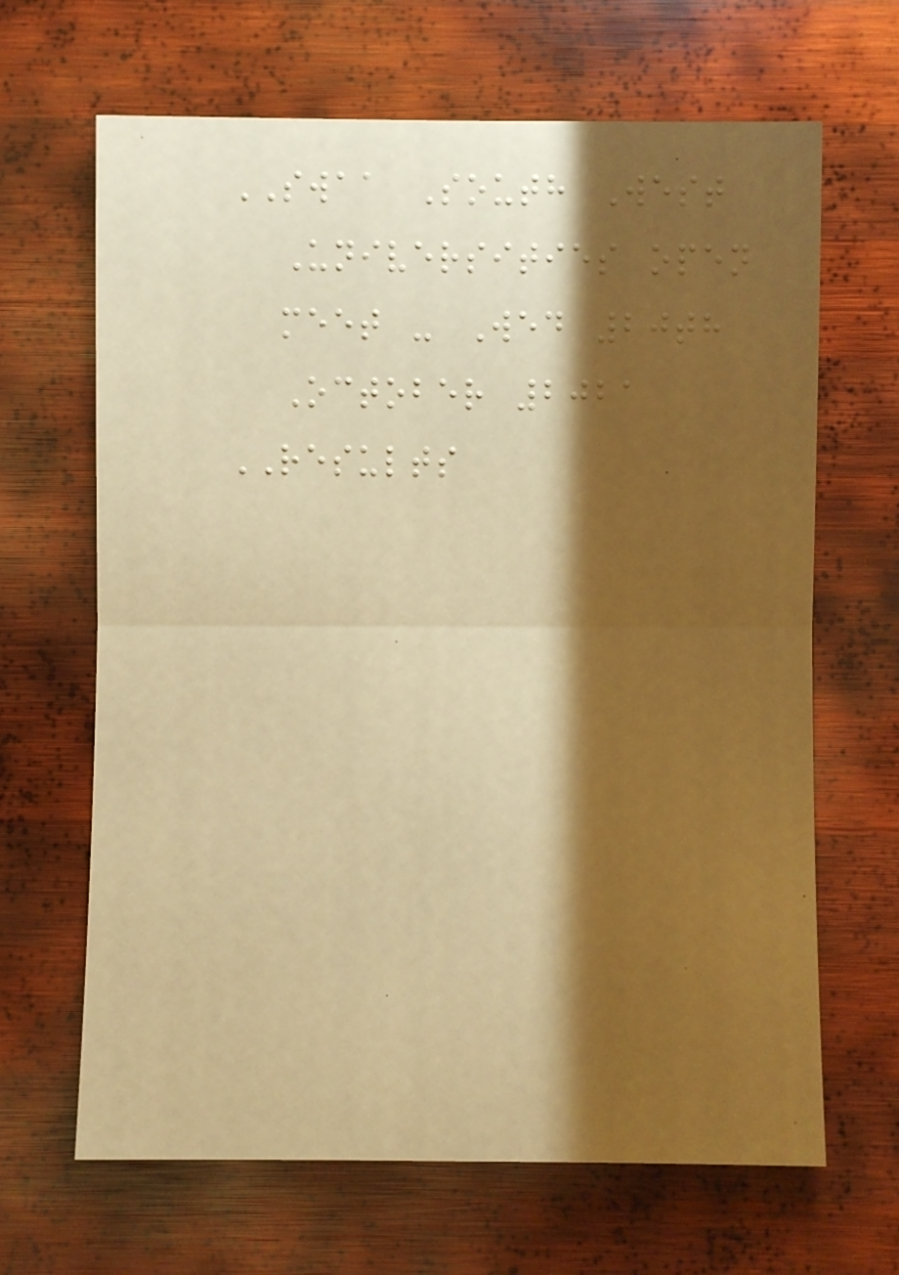SWAA South West
Universities open
meet - Wed 20th
October 2021
RESULTS
